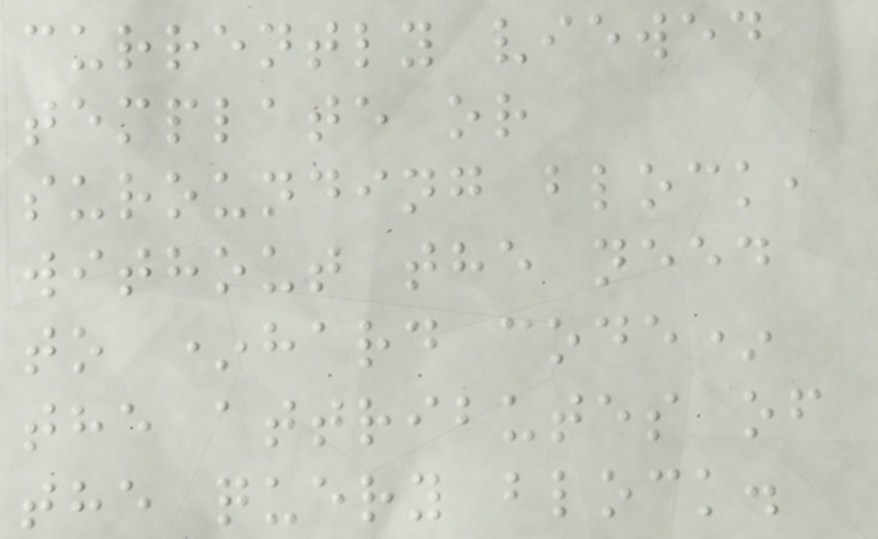currently viewed
template or
surounding block,
without the need
to *hard code*
the attributes of
the query block.
